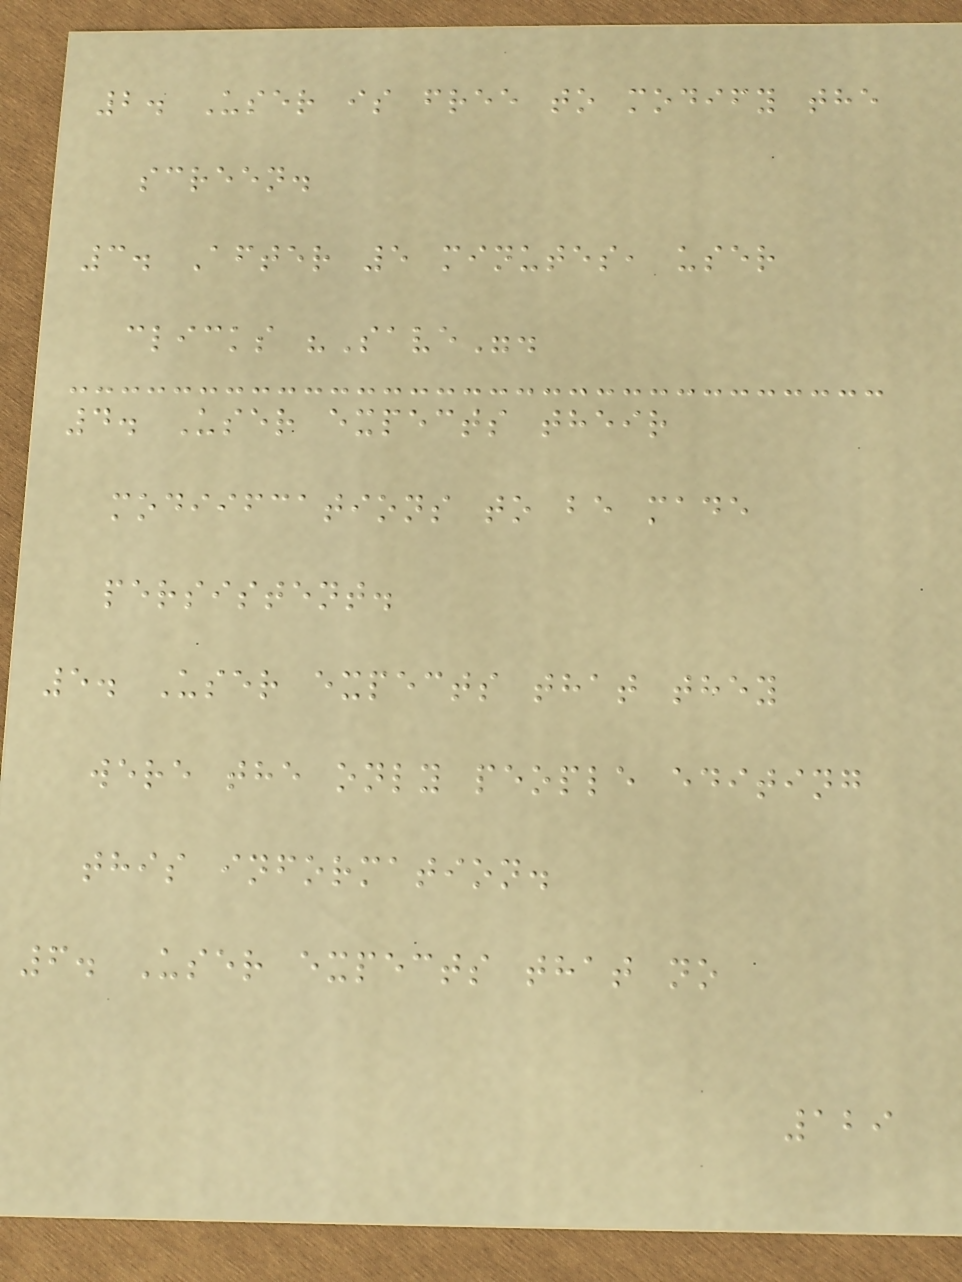2. User is free to modify the
screen.
3. After 5 minutes, user
clicks "Save".
4. User expects their
modiifcations to be made
persistent.
5. User expects that they
were the only people editing
this information.
6. User expects that no
129
